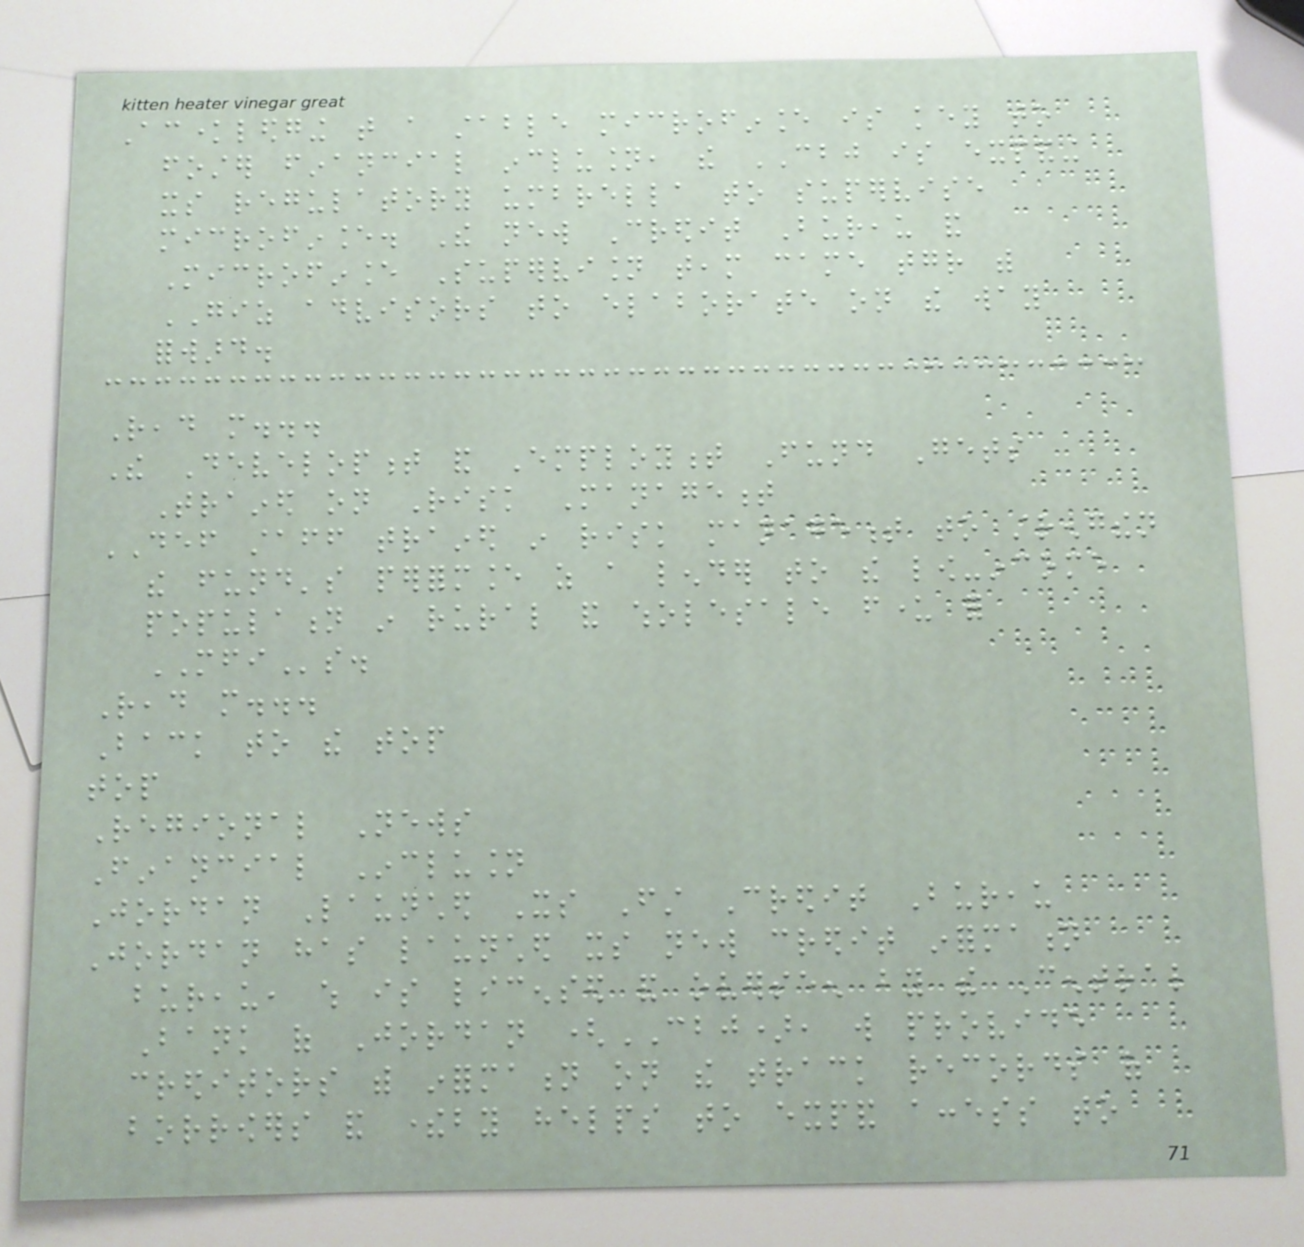Acknowledging that a stable microfinance is key to
foster financial inclusion, the CBJ is expanding
its regulatory umbrella to supervise
microfinance. The new Credit Bureau and
Microfinance Supervision team came together with
GIZ advisors to elaborate on the way
forward.
Read more...
The Development and Employment Fund Gets
Trained on Risk Management
DEF staff trained in risk management to strengthen
the fund's performance as a lender to the low-income
population in rural and wholesale funder for
MFIs.
Read more...
Back to the top
top
Regional News
Financial Inclusion
Jordan Launched Its First Credit Bureau
Jordan has launched its new credit information
bureau, which is licensed and overseen by the Central
Bank of Jordan (CBJ), will provide
creditors with information on the track records of
borrowers and thereby helps to expand access to
